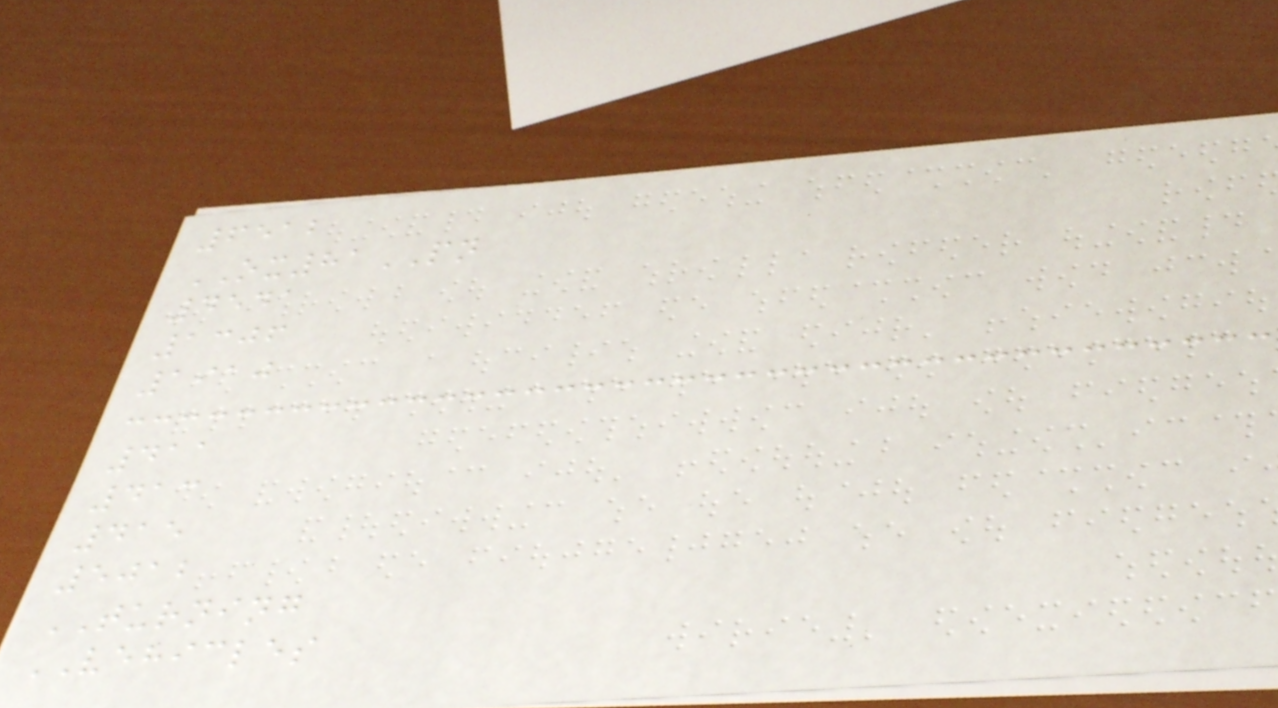6512
OX81PN
4541
1306
1910
411
413
415
5012
TURNING
VEHICLES
